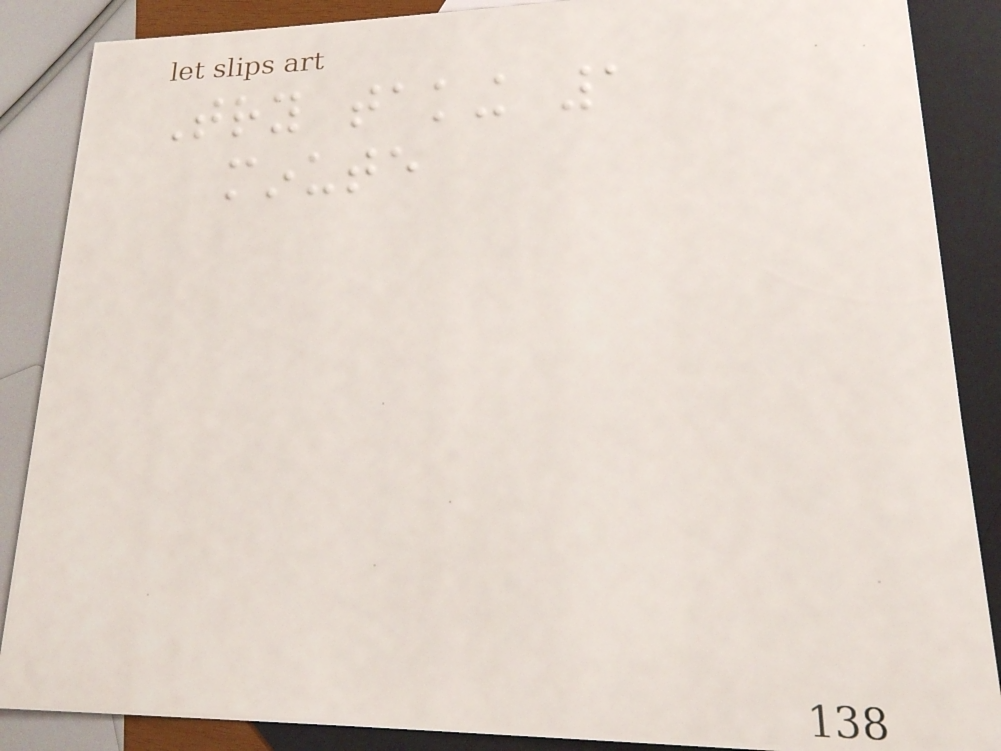Try taking 1
minute
